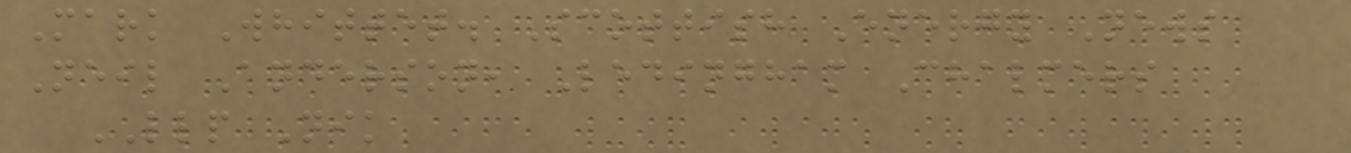Mark Whittet. Scottish Energy News
Neil Anderson, Ledingham Chalmers
LLP Nik
